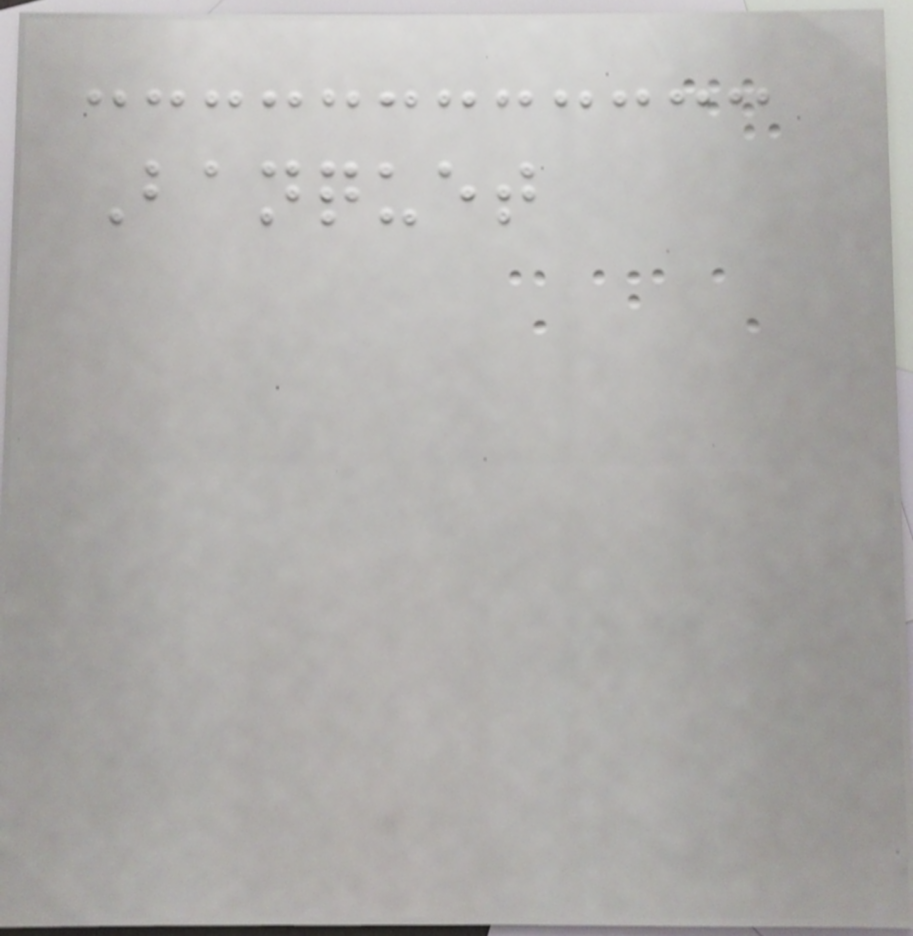Banquet
